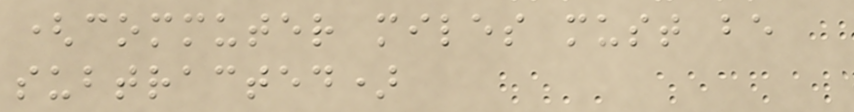(commuter miles must be
subtracted)
